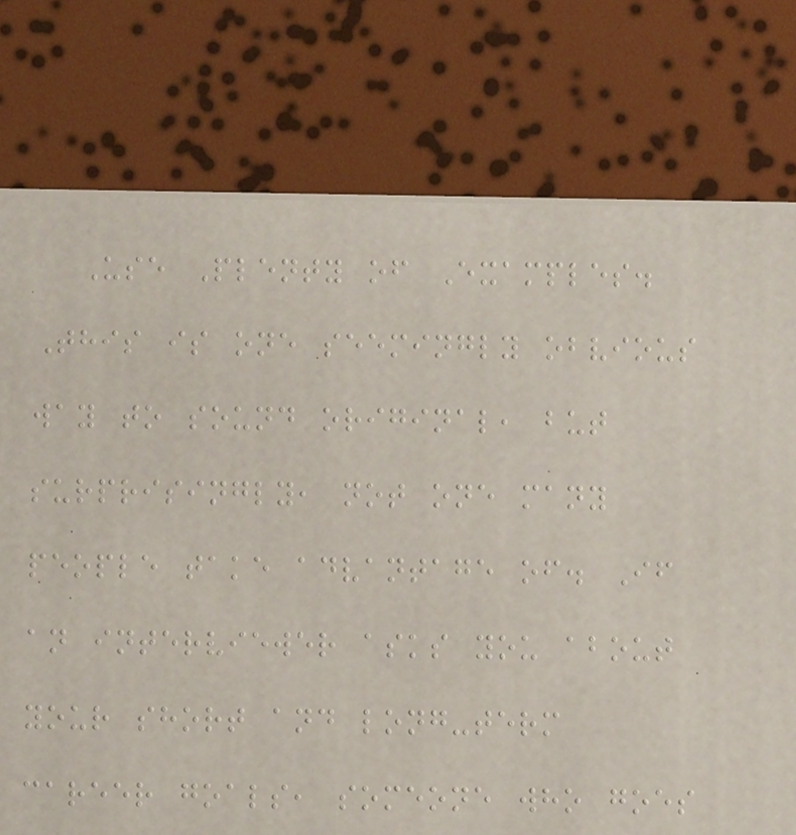Use Plenty of Examples.
This is one seemingly obvious
way to sound original, but
surprisingly, not one many
people take advantage of. If
an interviewer asks you about
your short and long-term
career goals, someone who goes
